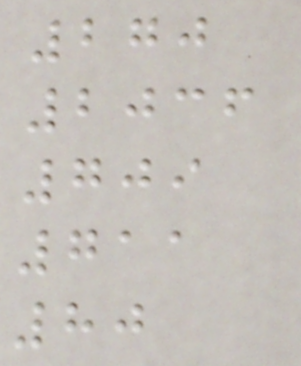270
2036
709
711
80
